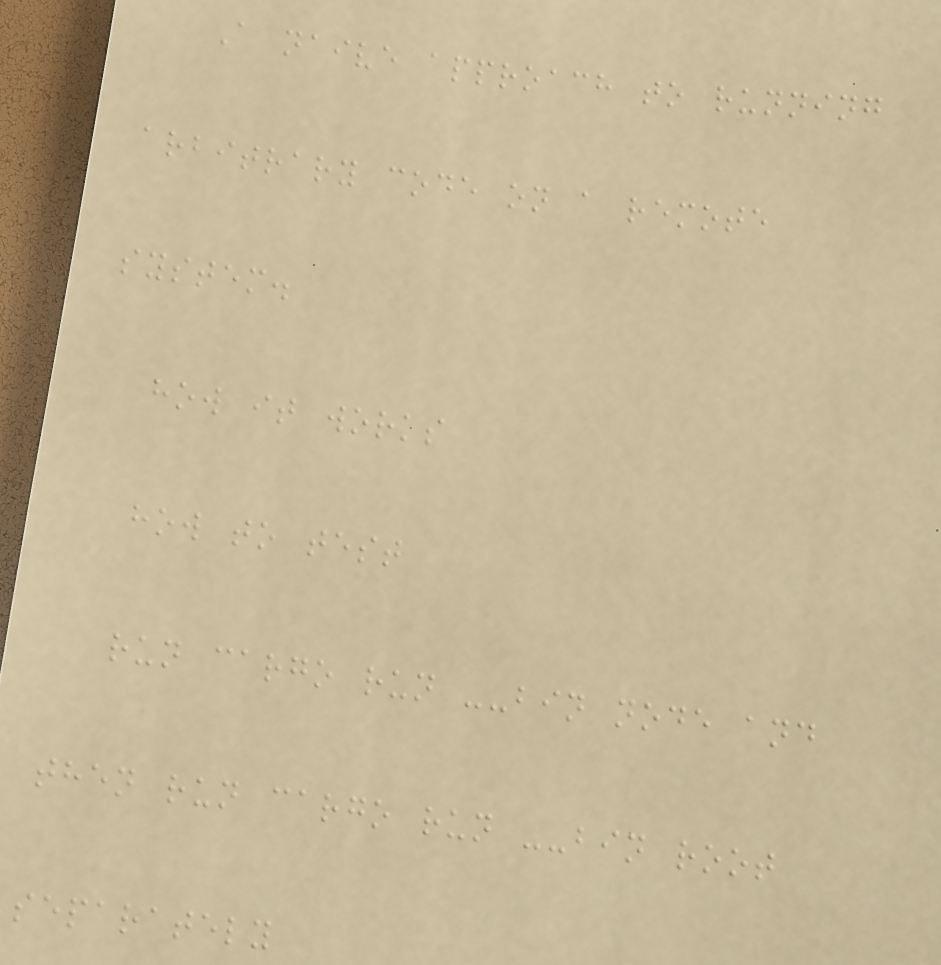A naive approach to running
arbitrary code on a remote
system.
how it works
how to test
run cargo run --bin node and
then run cargo run --bin root
separately
